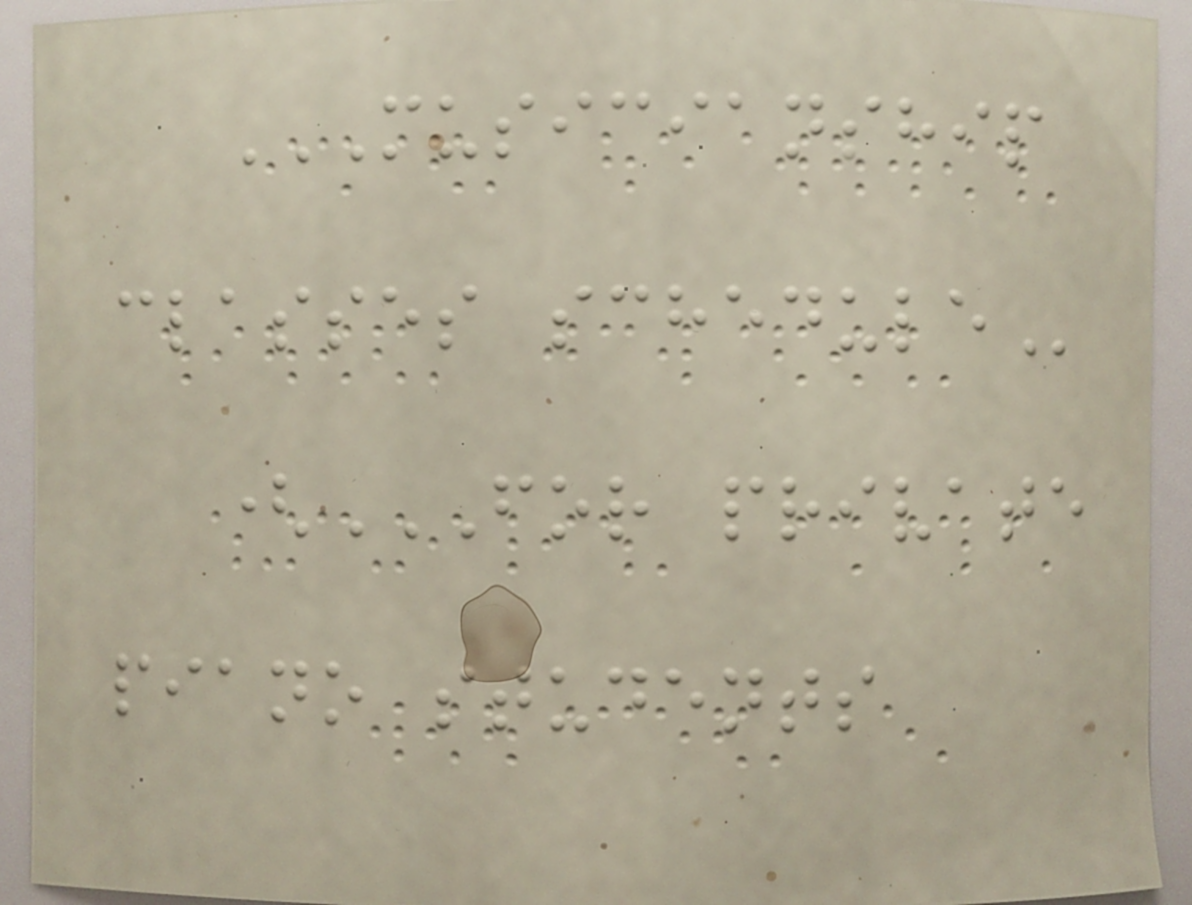MUSICIANSHIP
CLASSES SCHEDULE
(FOR PRIVATE
PIANO STUDENTS
